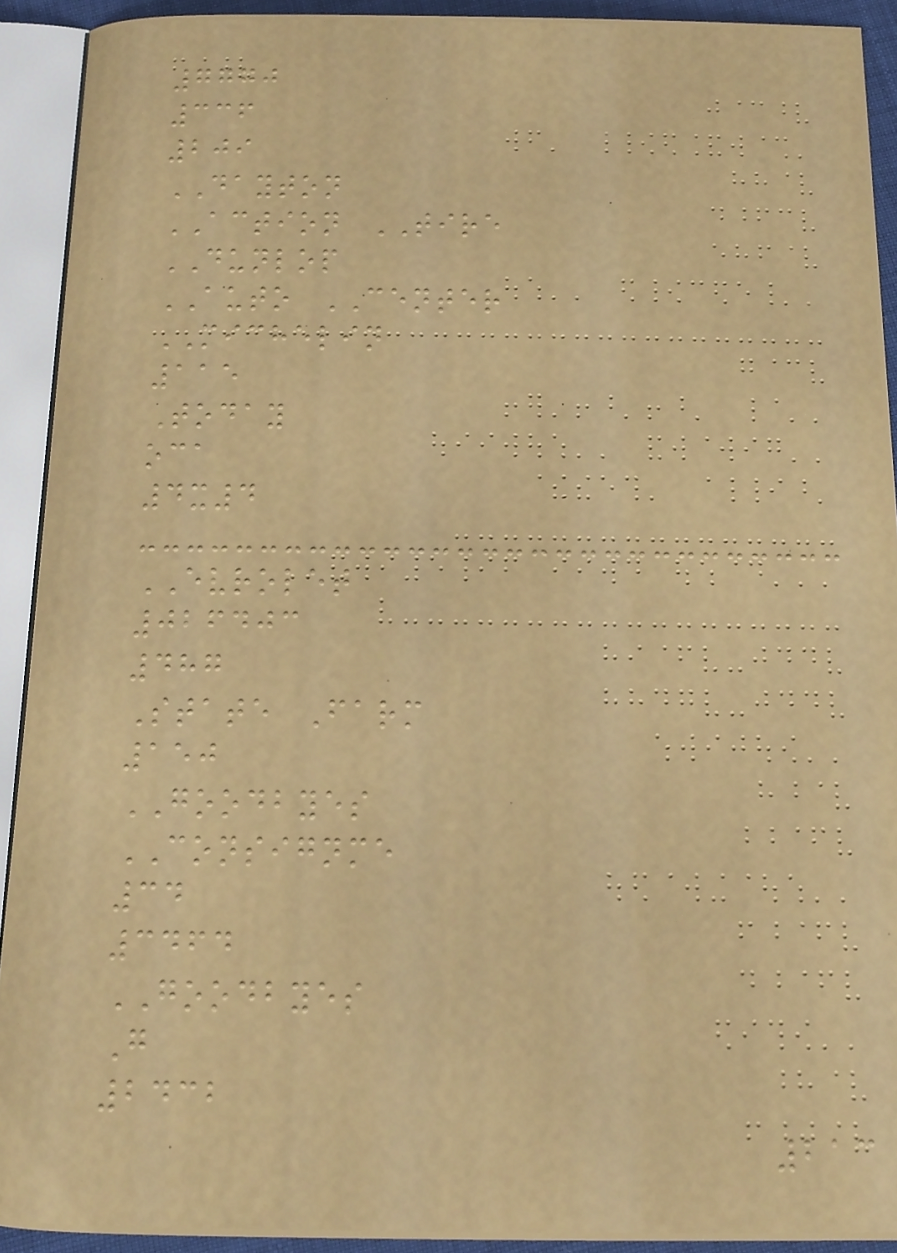7770
336
209
DAYTON
ACTION TIRE
DUNLOP
AUTO CENTER
MICHELIN
115
Today
oca
4x4
EVROLET
026403
487
State Farm
150
GOODBYES
CONSIGNME
34
3464
GOODBYES
G
2432
213
